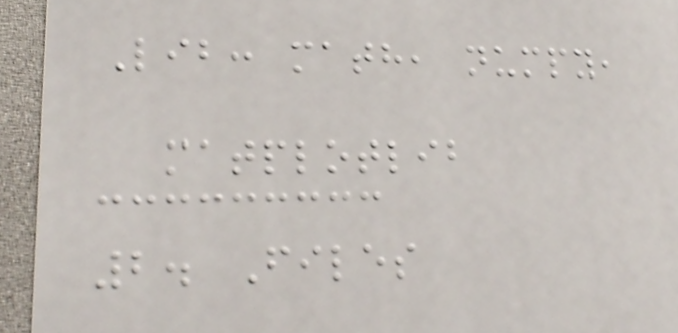Lib: math, numpy,
matplotlib
2. Files
